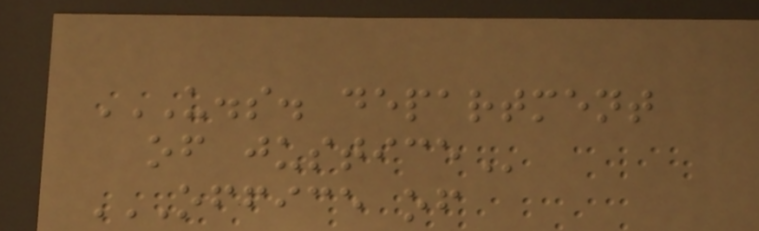U.S. DEPARTMENT
OF JUSTICE
OFFICE OF
